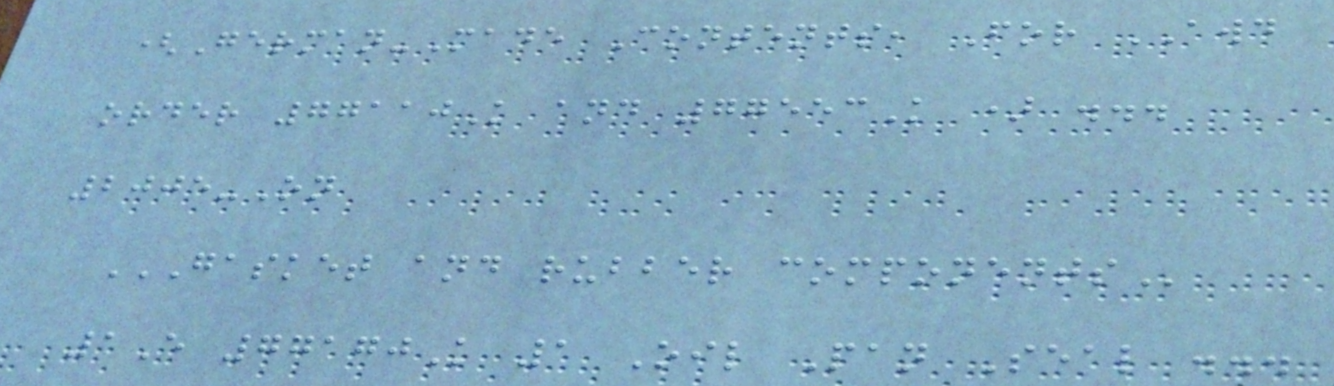(German-Made Contents, For AWD
order 77110K and 77553K ) ...
2005-On
GASKET AND RUBBER COMPONENTS
1E 77170K 1 Oil Pan Seal ...
